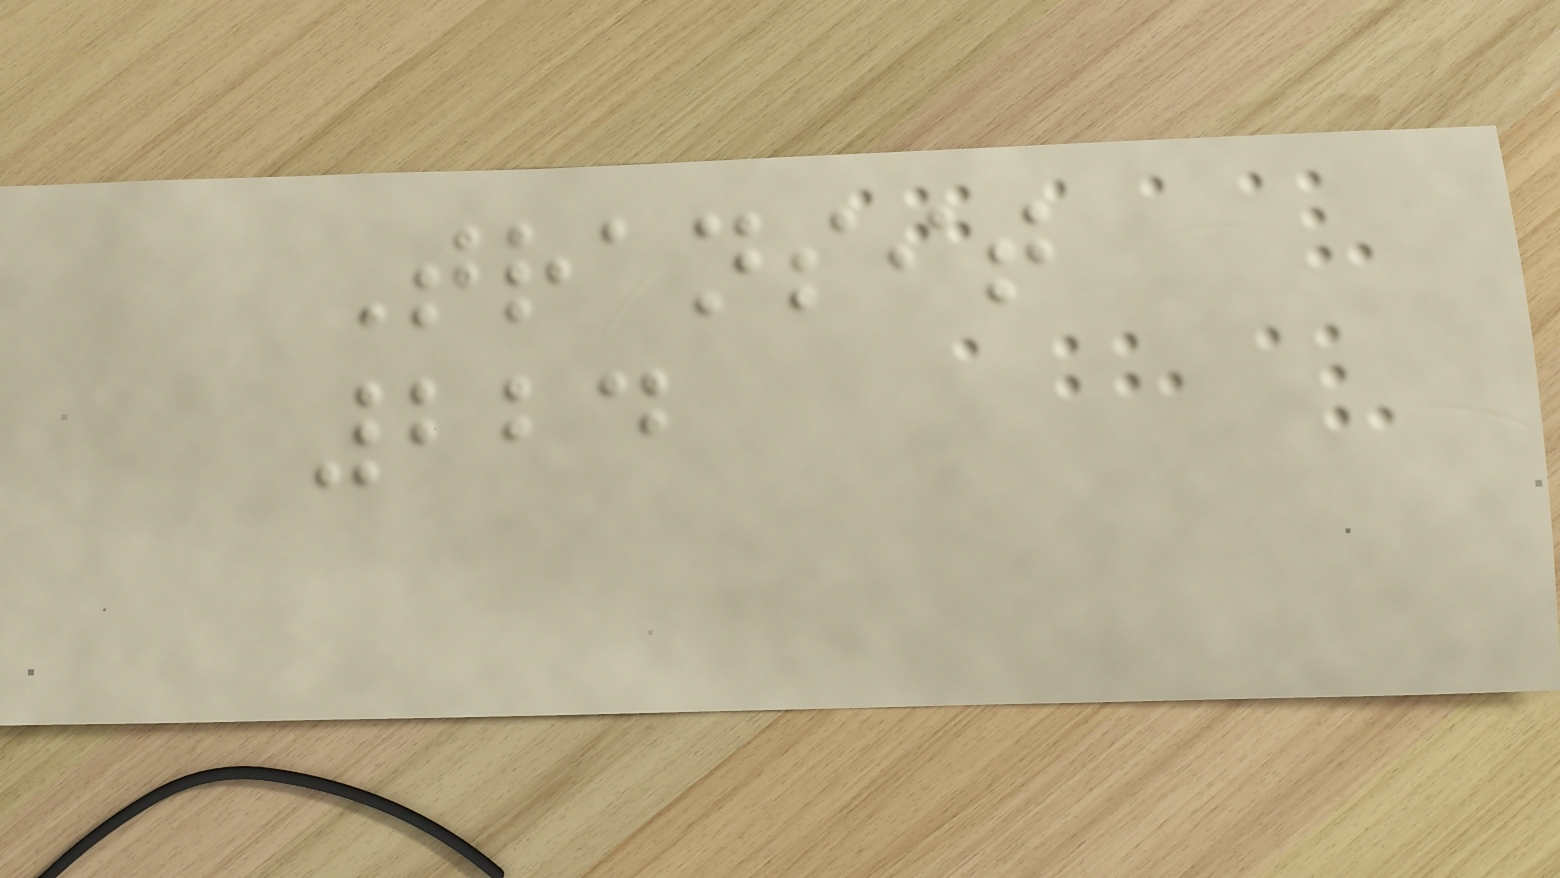Transit
224
